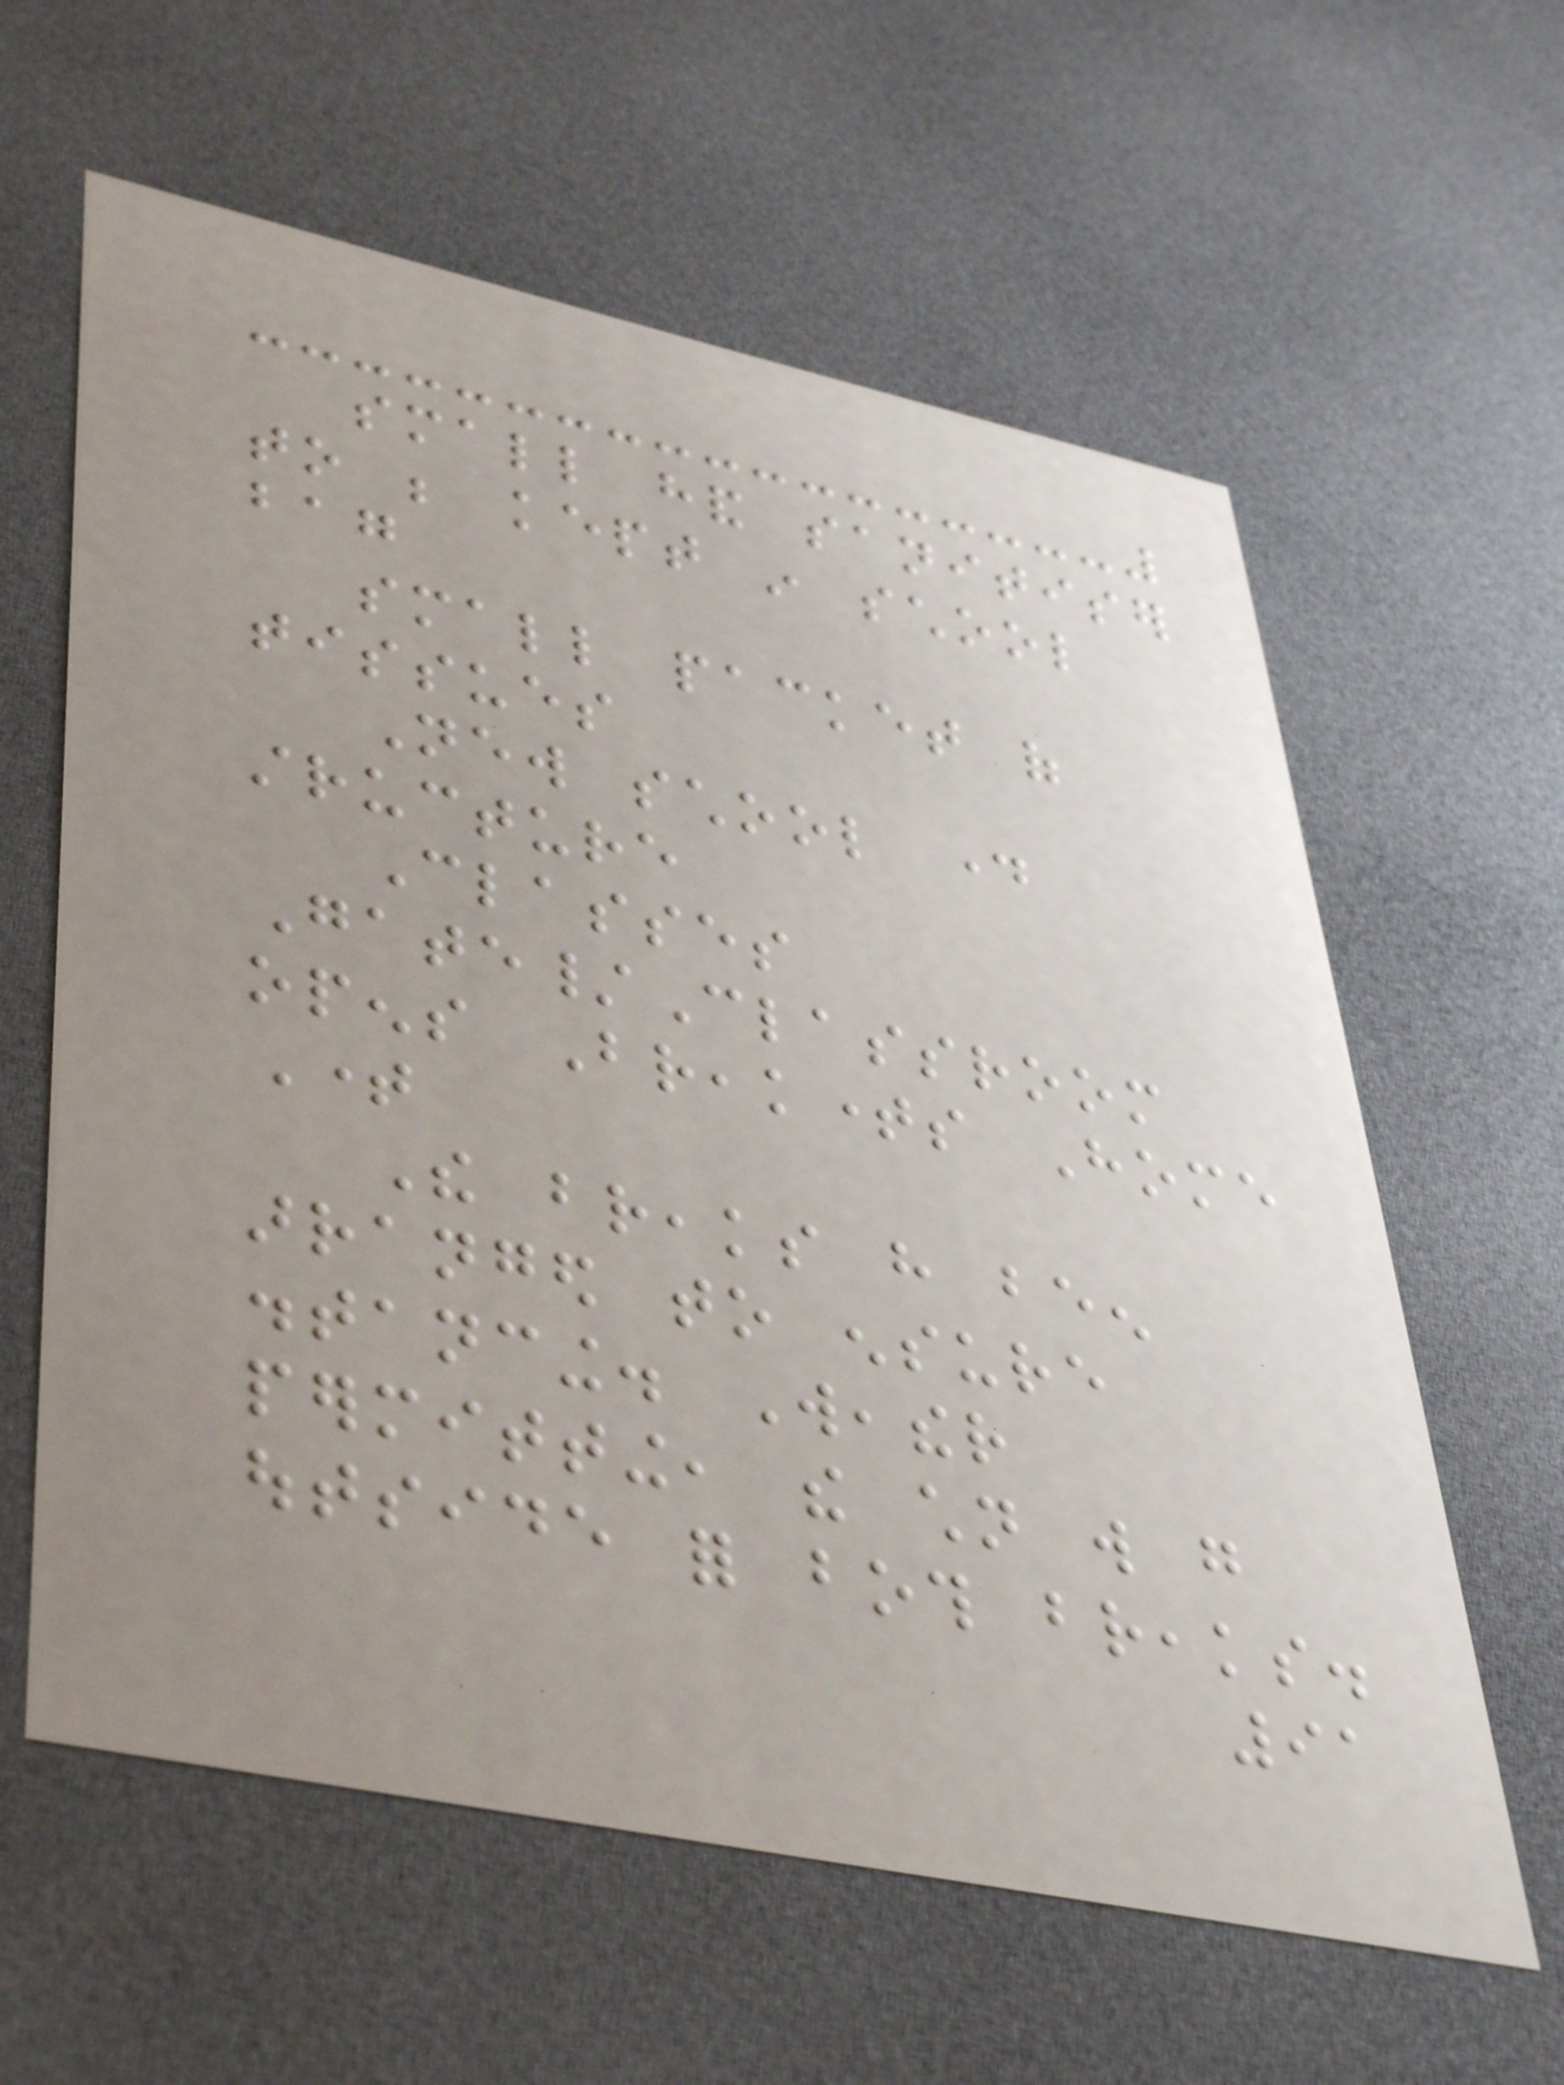small hand sanitiser
to be kept in school
bag
small packet of
tissues
New school day
structure
Classes
Gate/Classroom
opens Breaktimes Home
Time
The breaks have been
arranged to ensure
distancing. Weather
permitting, the children will go
outside for both breaks.
91
